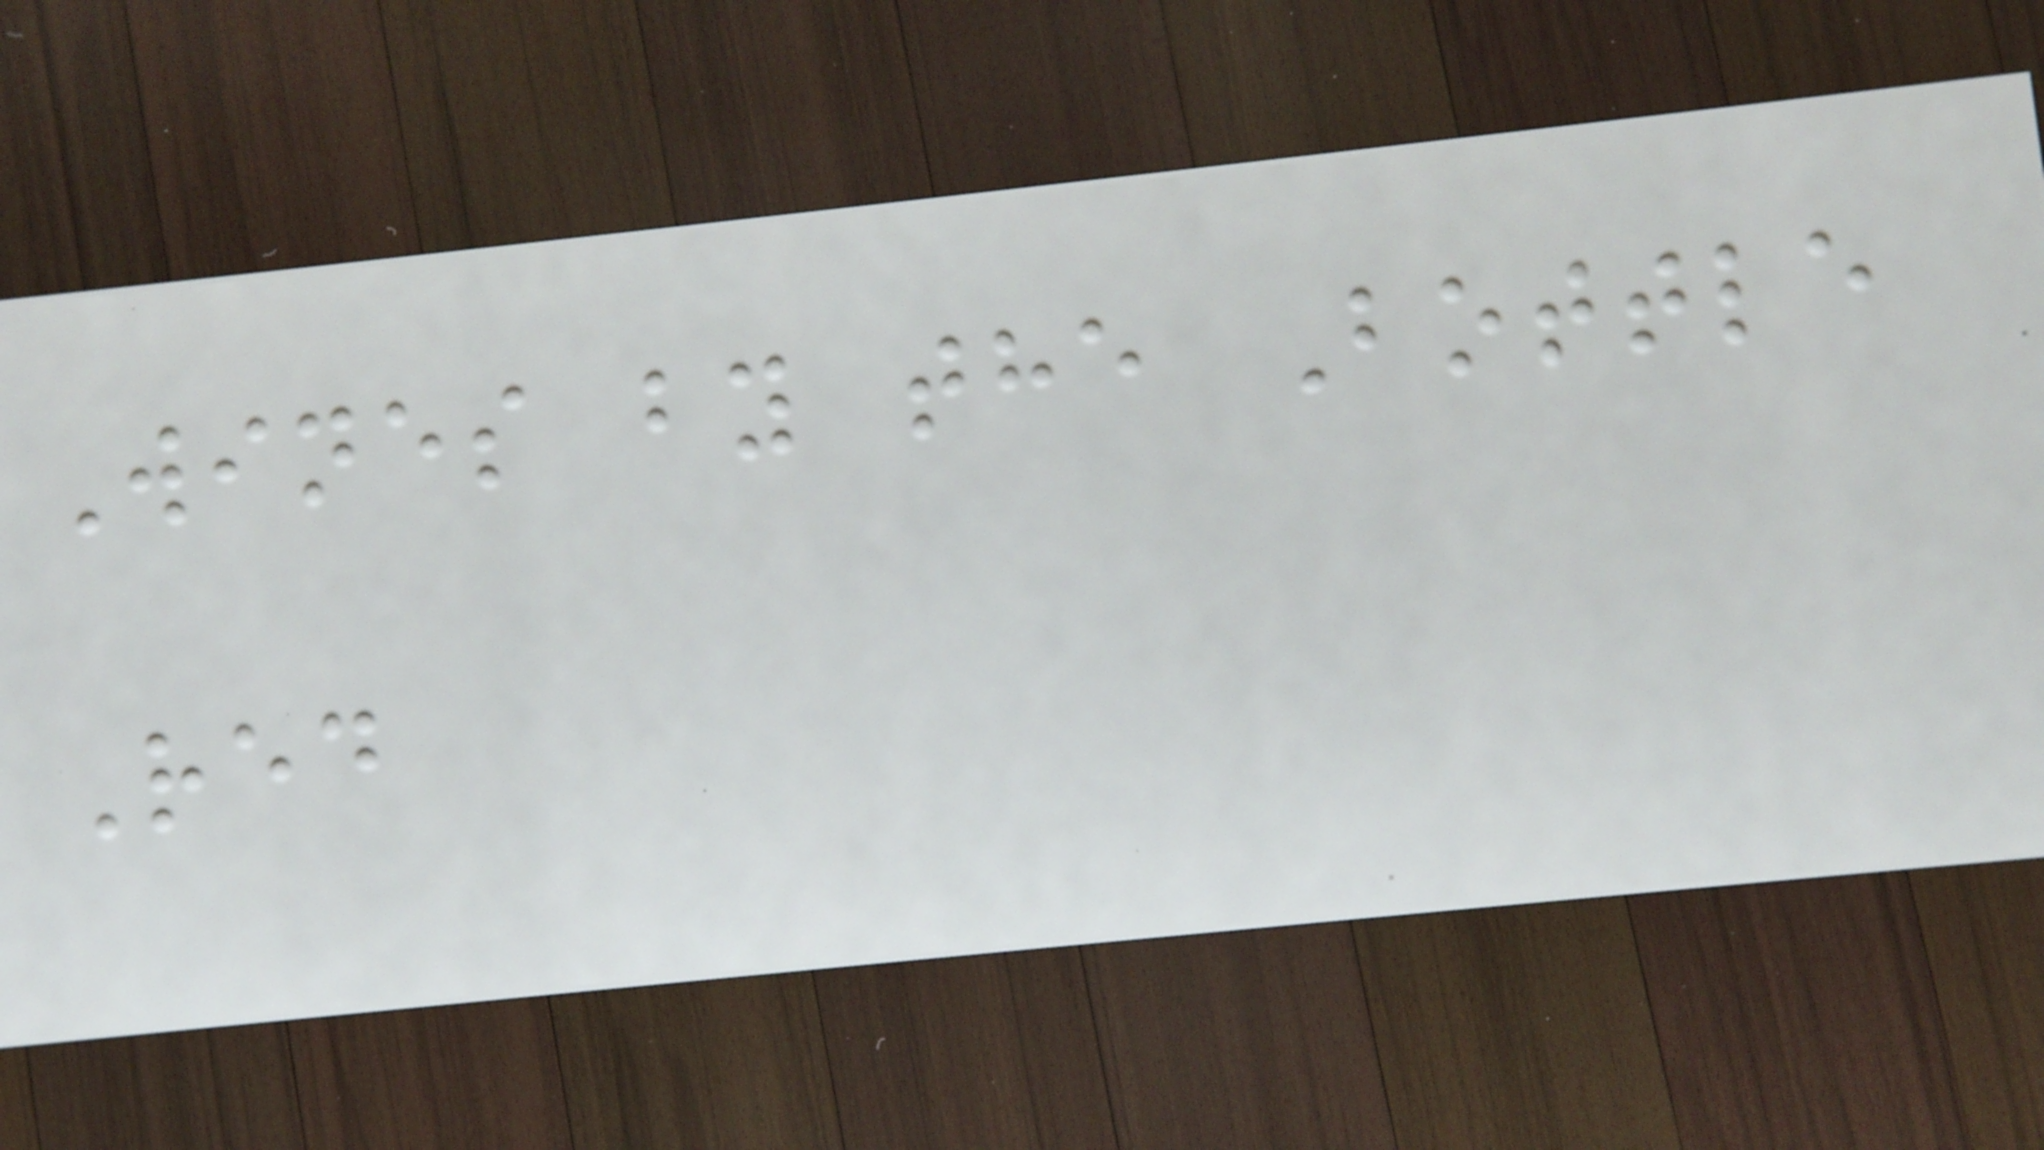Wines by the Bottle
Red
